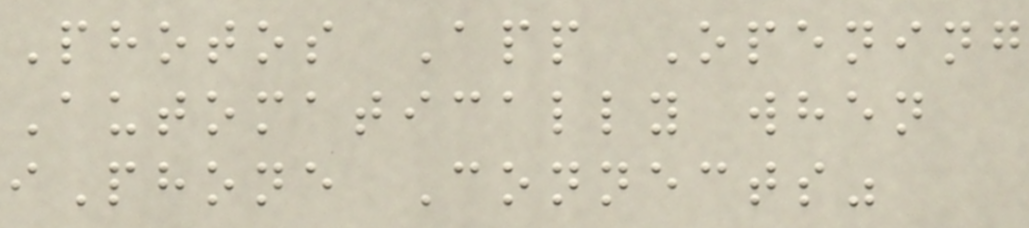Photos App Opening
Automatically when
iPhone Connects"
